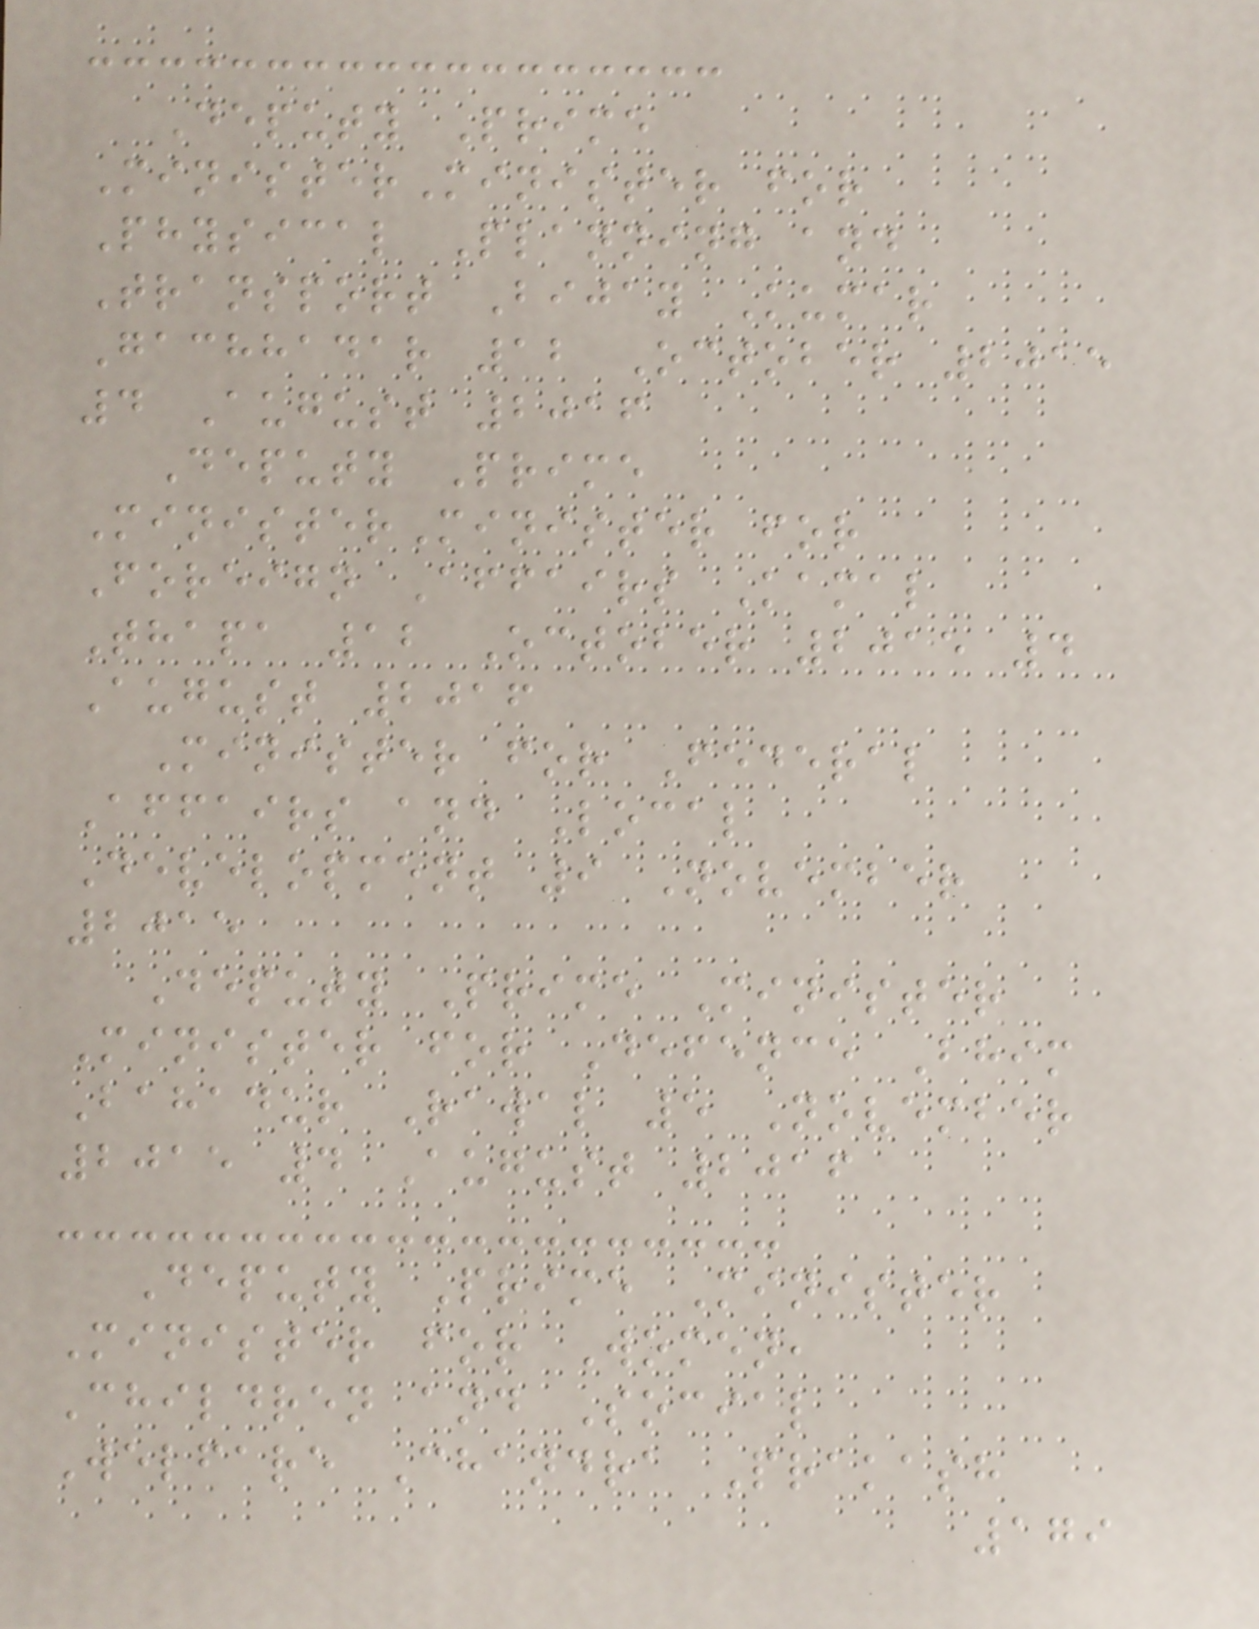Deputy Prime
MinisterMinister for
Physical Planning and
Transport Bijay Kumar
Gachhadar 12 October 2015
4 August 2016
Deputy Prime
MinisterMinister for
Foreign Affairs Kamal
Thapa 12 October 2015 4
August 2016
Minister for Federal
Affairs and Local
Development 9 November
2015
Deputy Prime Minister
Minister for Defence Bhim
Bahadur Rawal 5 November
2015 4 August 2016
Deputy Prime Minister
Minister for Women,
Children and Social
Welfare Chandra Prakash
179
